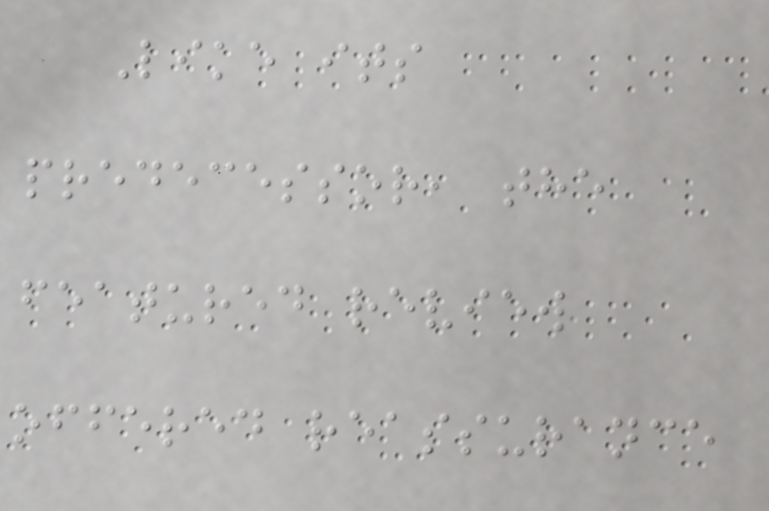Like its
predecessor, the
featured review
offered reassurance
